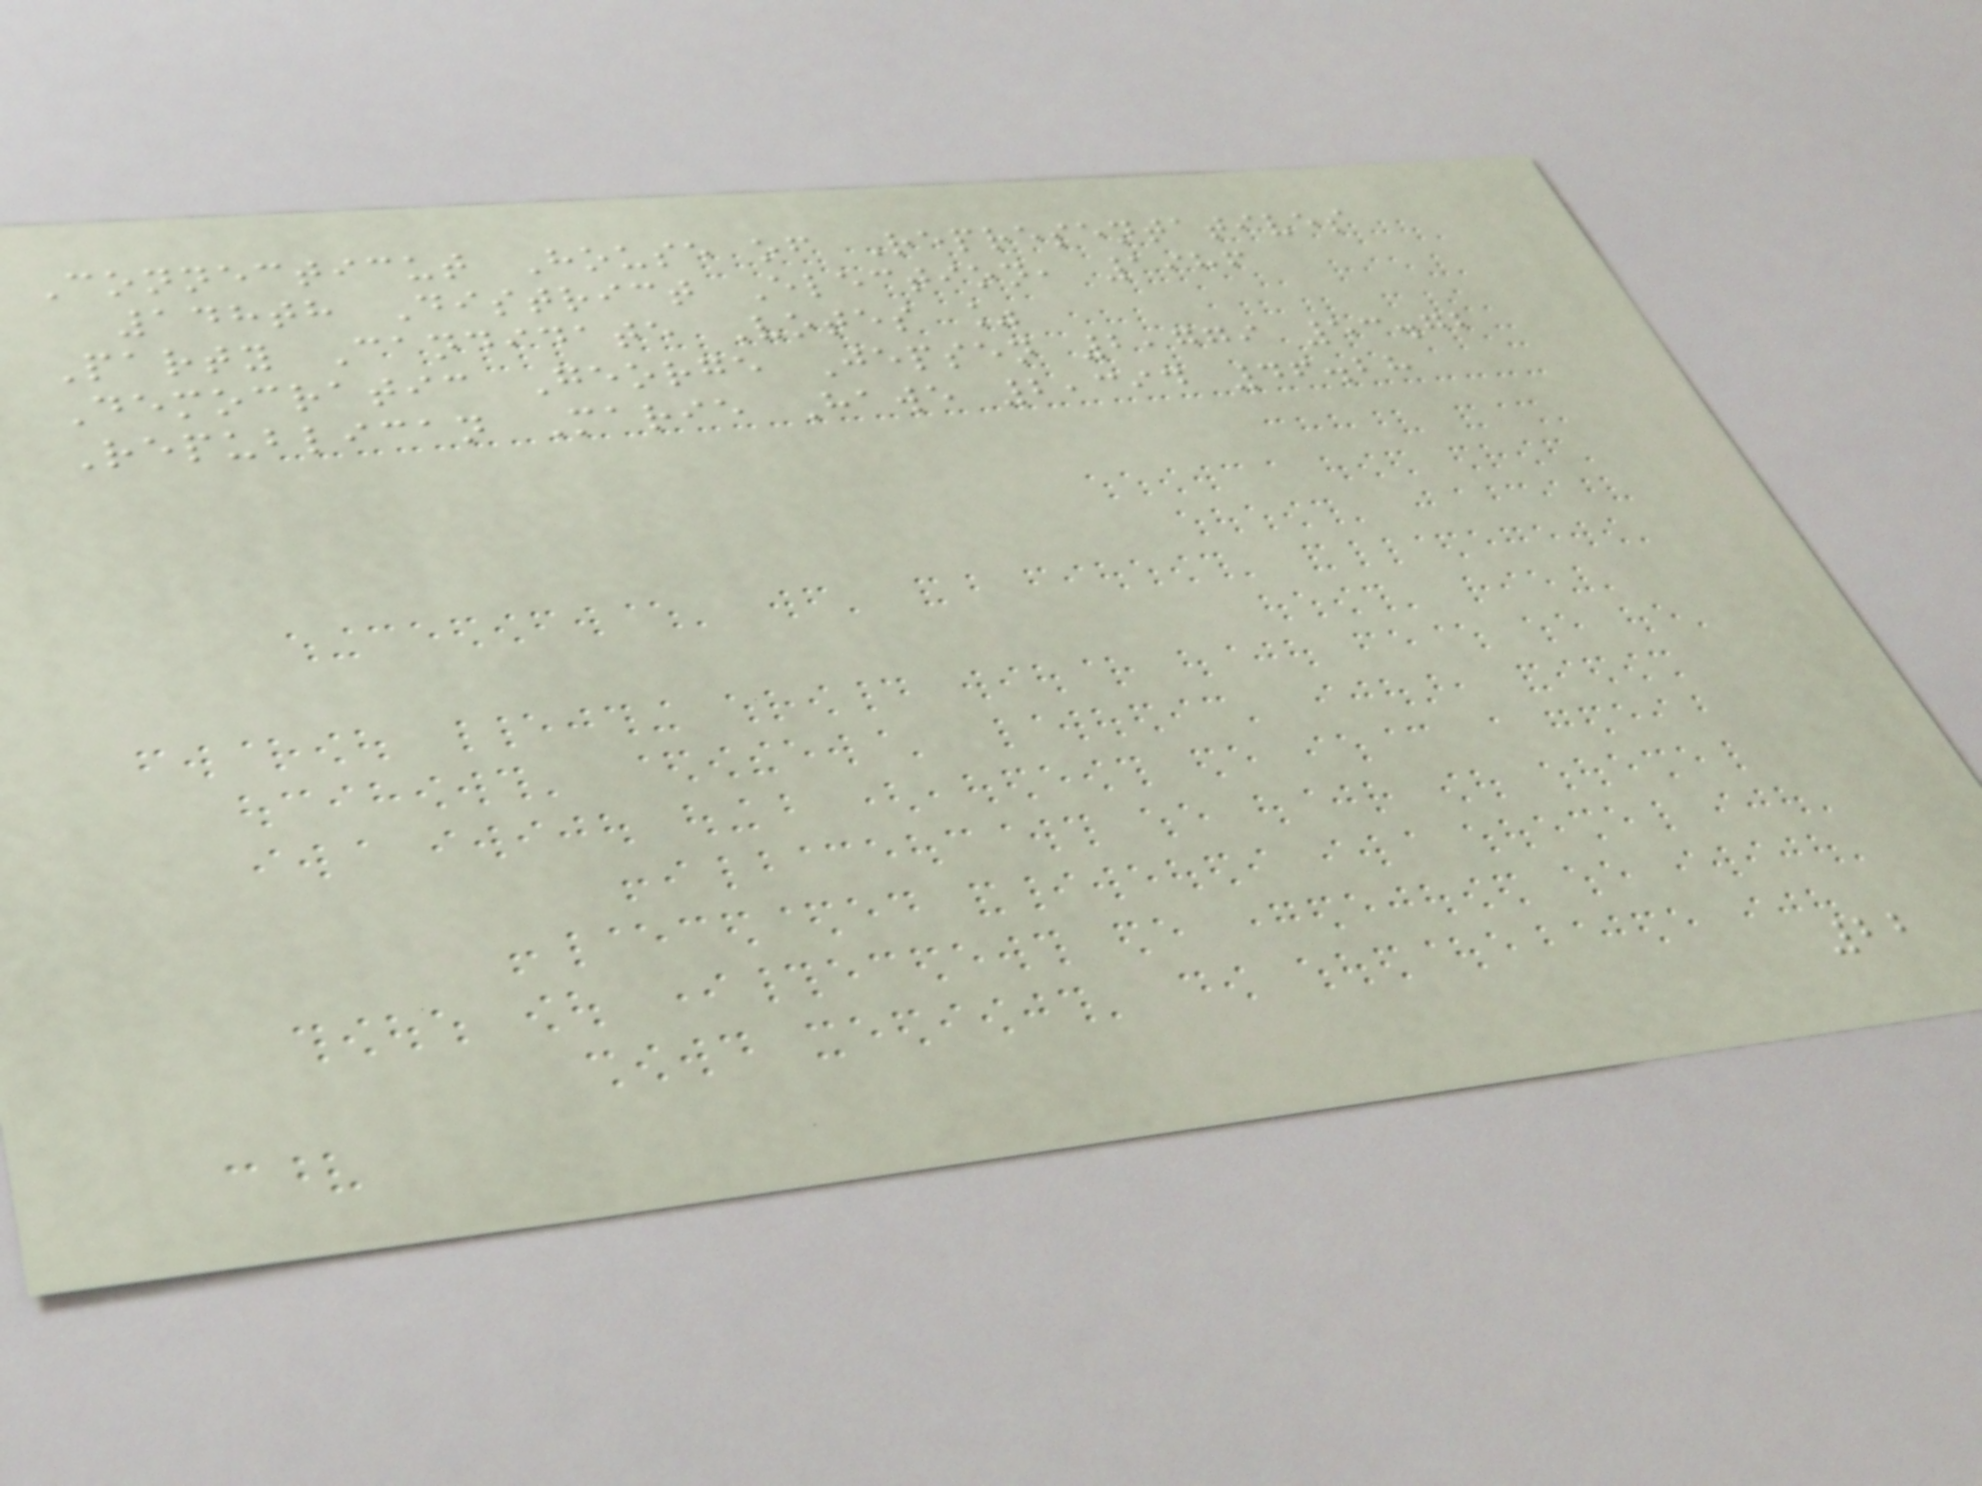Connecticut House of Representatives
148th District Election, 1986
Party Candidate Votes %
Democratic George Jepsen 2,779 53.72
Republican Marie Hawe 2,394 46.28
22
